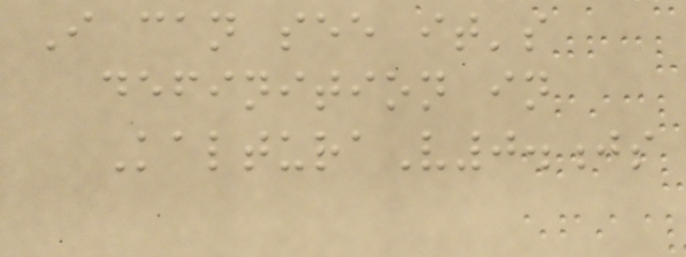I can see it's
definition in
KalturaV0.js
